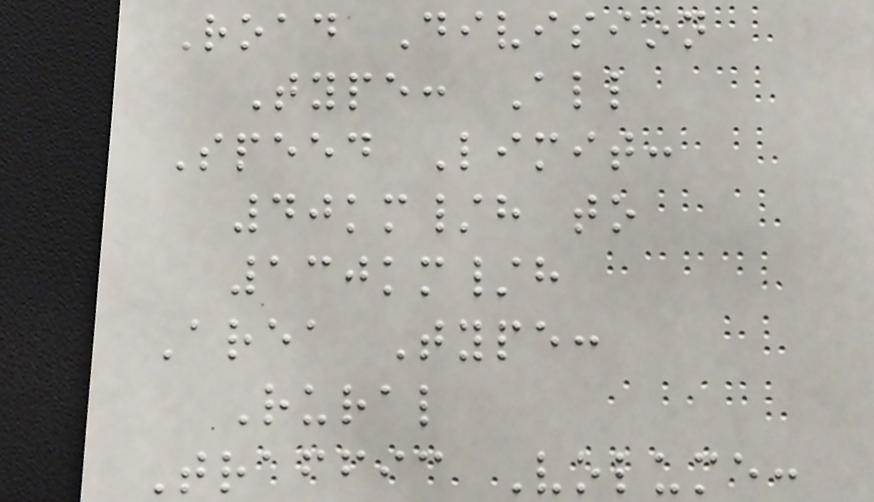Road Division
Type: All
Speed Limit:
40km/h to
130km/h
Area Type:
Rural
Traffic Volume:
